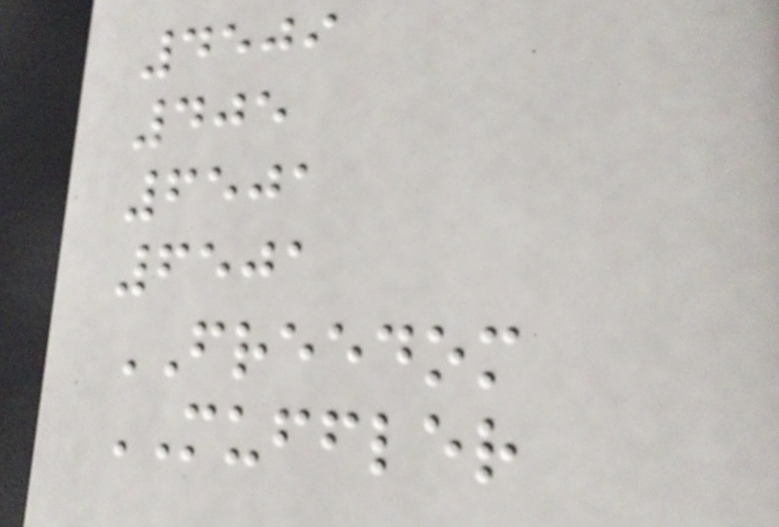4509
405
6501
6501
FREEDOM
MUFFLER
